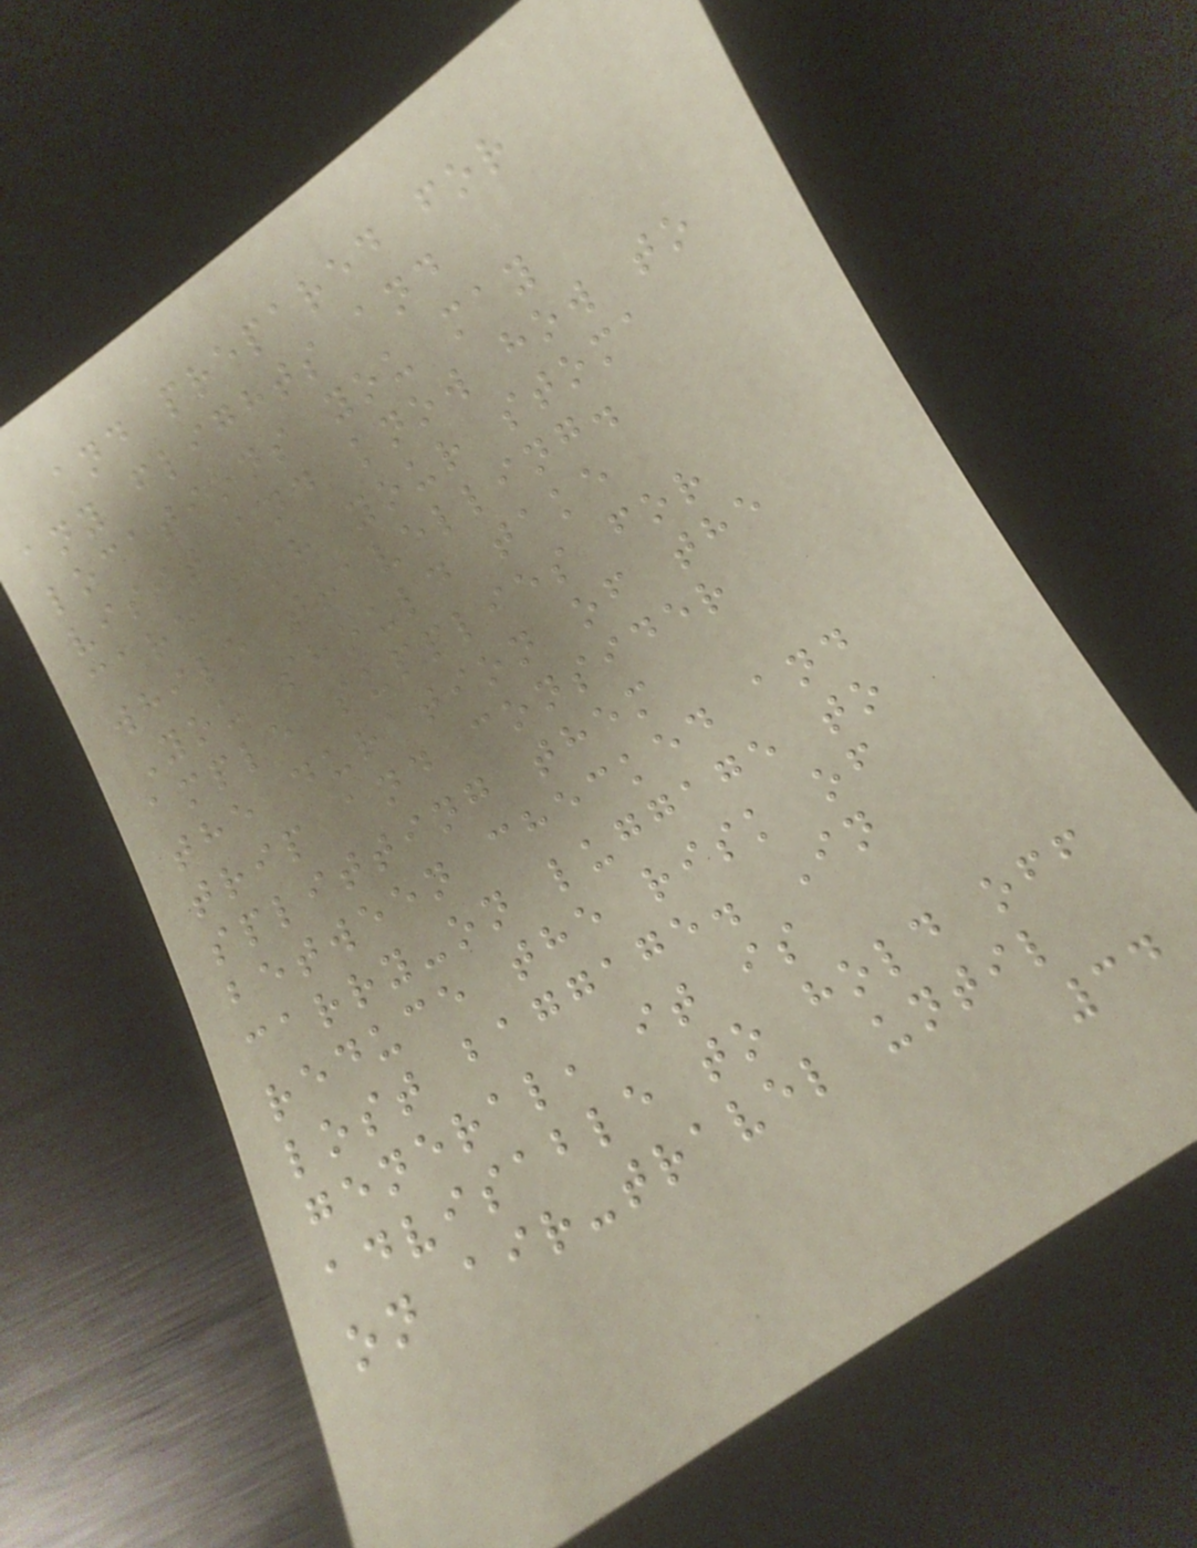and prepared for
any flights and
locations you may
visit and know how to
care for your stoma
while travelling.
You should take
ample supplies for
the duration of the
trip and consider
splitting them
between checked and
carry-on luggage to
reduce the risk of
lost baggage. In
general, it is
advisable to hold off
on air-travel until
34
